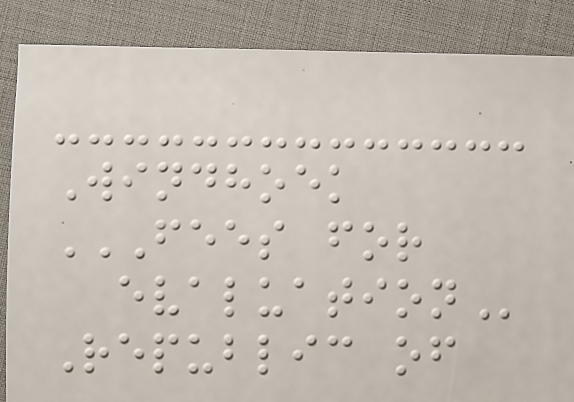Windhoek
FEES FOR
EVALUATION
Republic of
